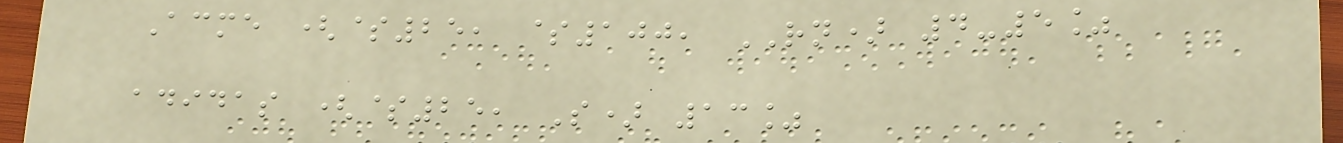Acme ($25, $100, RN) 4-5%
adidas ($25, S) 13%
